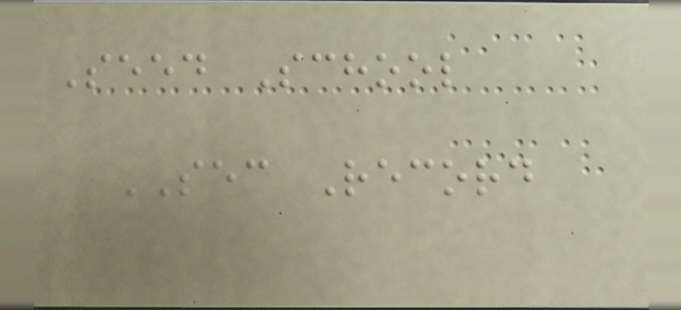Seed School
SEC Record
